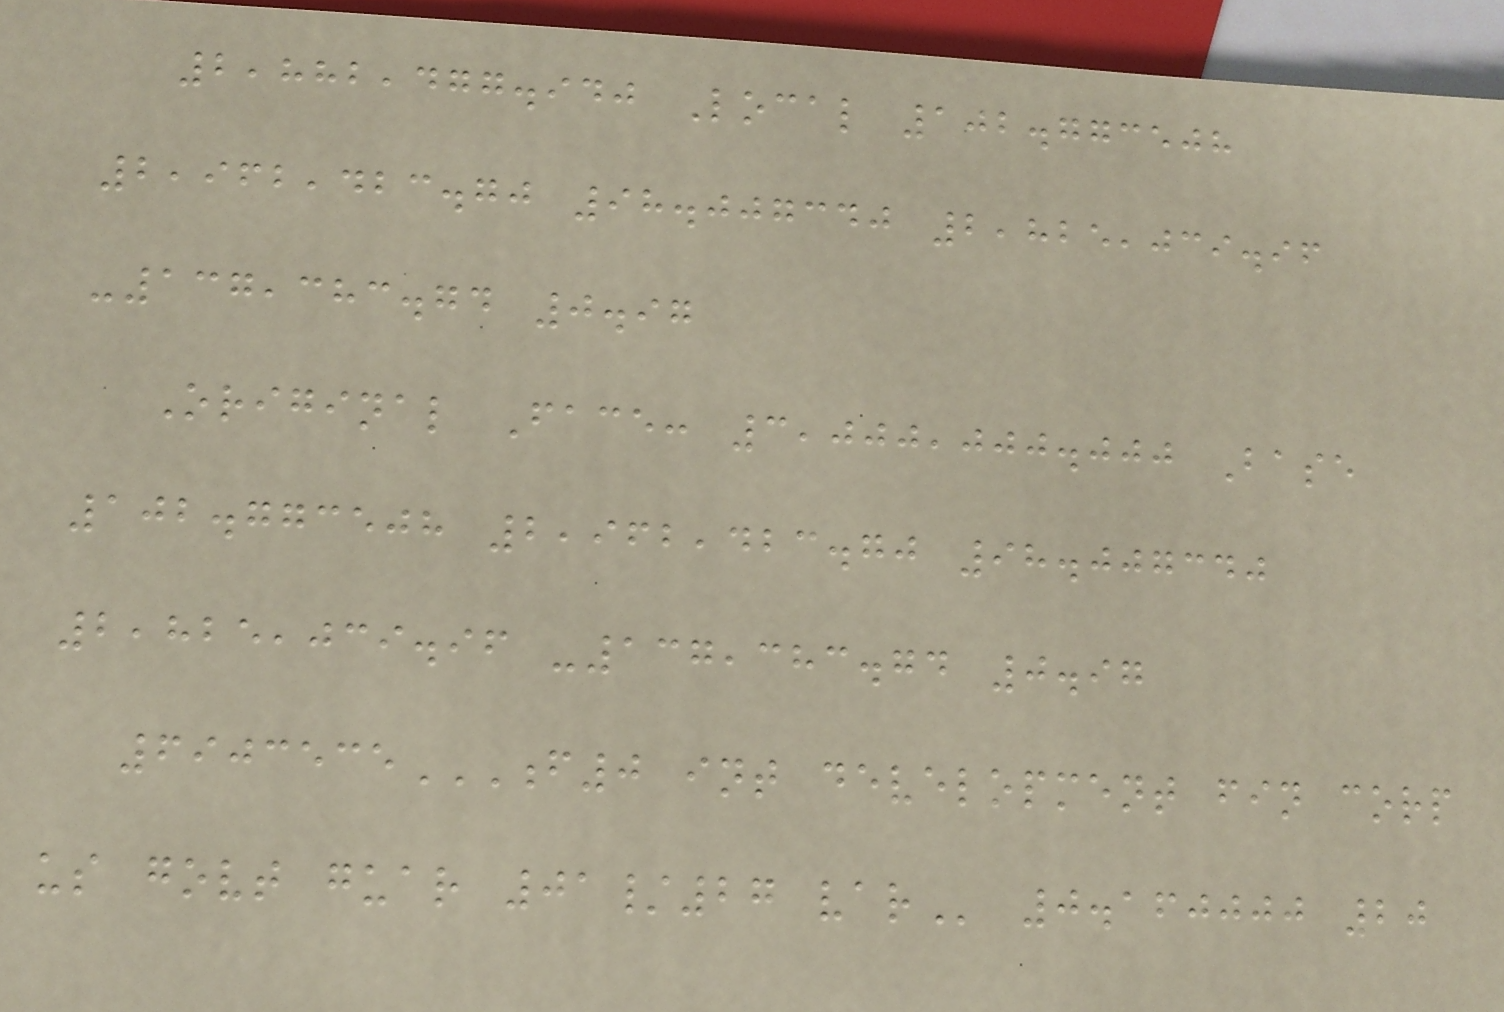2,882,477.940 Local 102.773508
2,962,423.70 98.007340 2,825,039.96
-137,383.74 0.97
Original Face: 3,000,000.000 Base
102.773508 2,962,423.70 98.007340
2,825,039.96 -137,383.74 0.97
6903535F0 INT DEVELOPMENT FIN CORP
US GOVT GUAR 01/27 VAR 0.160000 20
